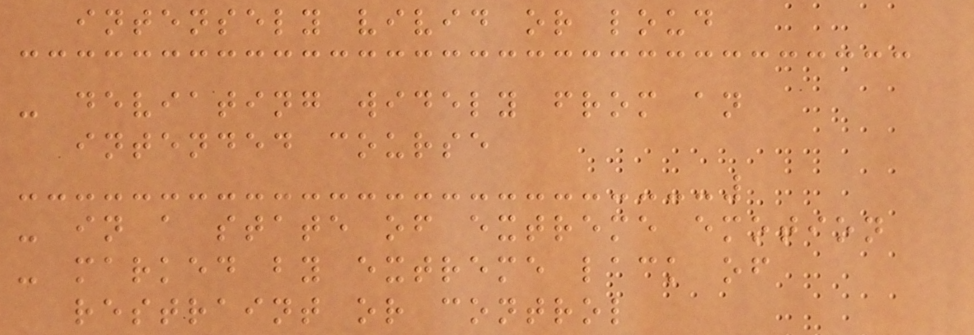intensely vivid or loud
- deviating widely from an
intended course
- in a state of extreme emotion
- marked by extreme lack of
restraint or control
